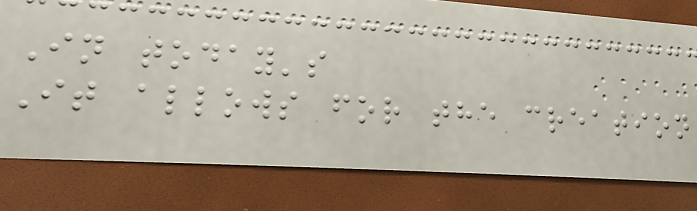In today's
It allows for the creation
